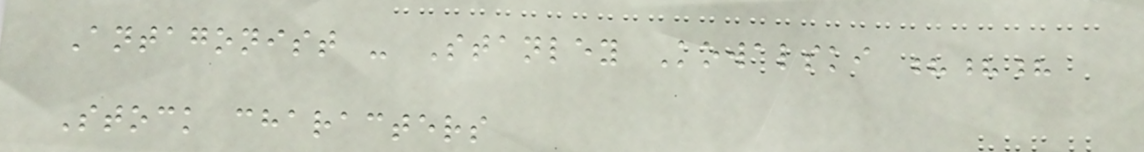Antagonist - Stanley Kowalski ???
Stock characters
